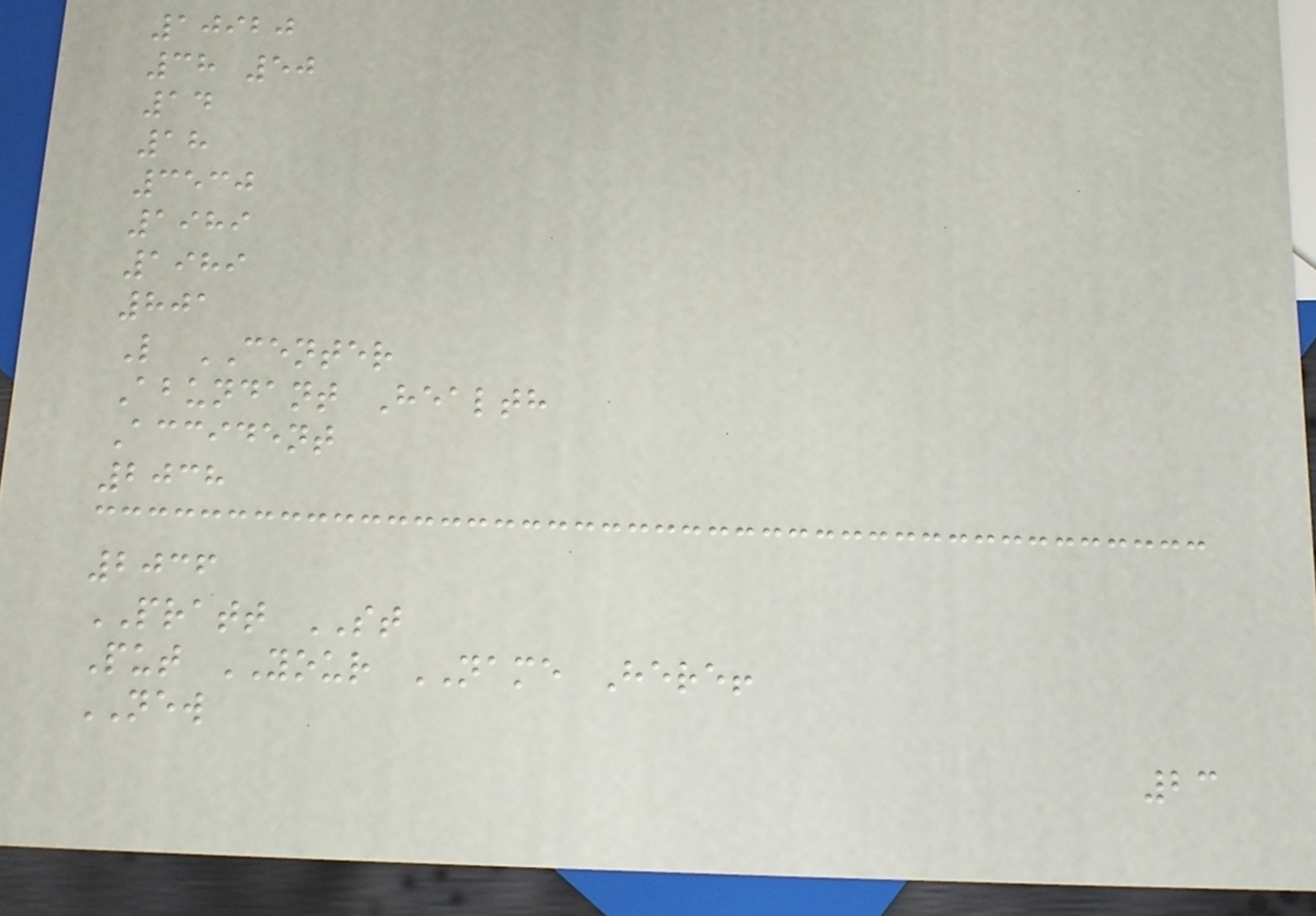10920
38 50
14
18
3530
1989
1989
801
L CENTER
Abundant Health
Accident
2038
2036
PRATT ST
Put YOUR NAME Here!
NEW
23
